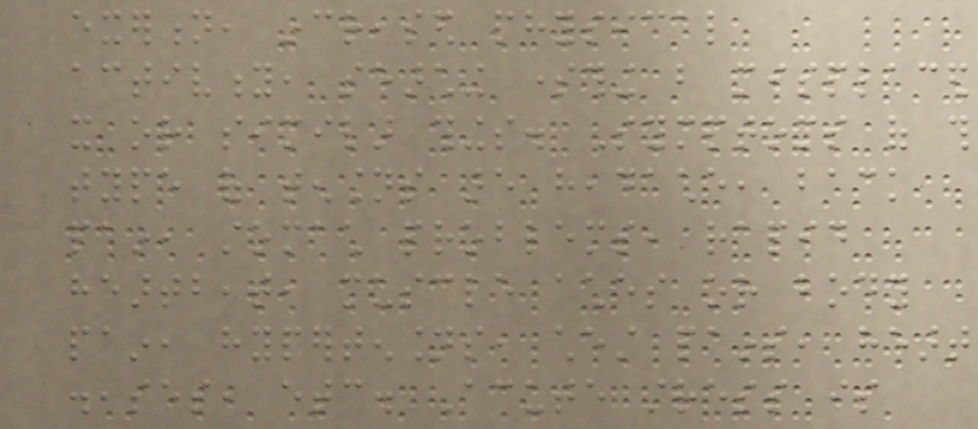exertion, increased physical
activity, searching something but misplaced
it or similar things. Symptoms of this
type of tensions are headache, back
pain, stomach problems, rapid
heartbeat, muscle aches or body
pain, hypertensions, chest pains, heart
diseases, etc. Acute stress is
